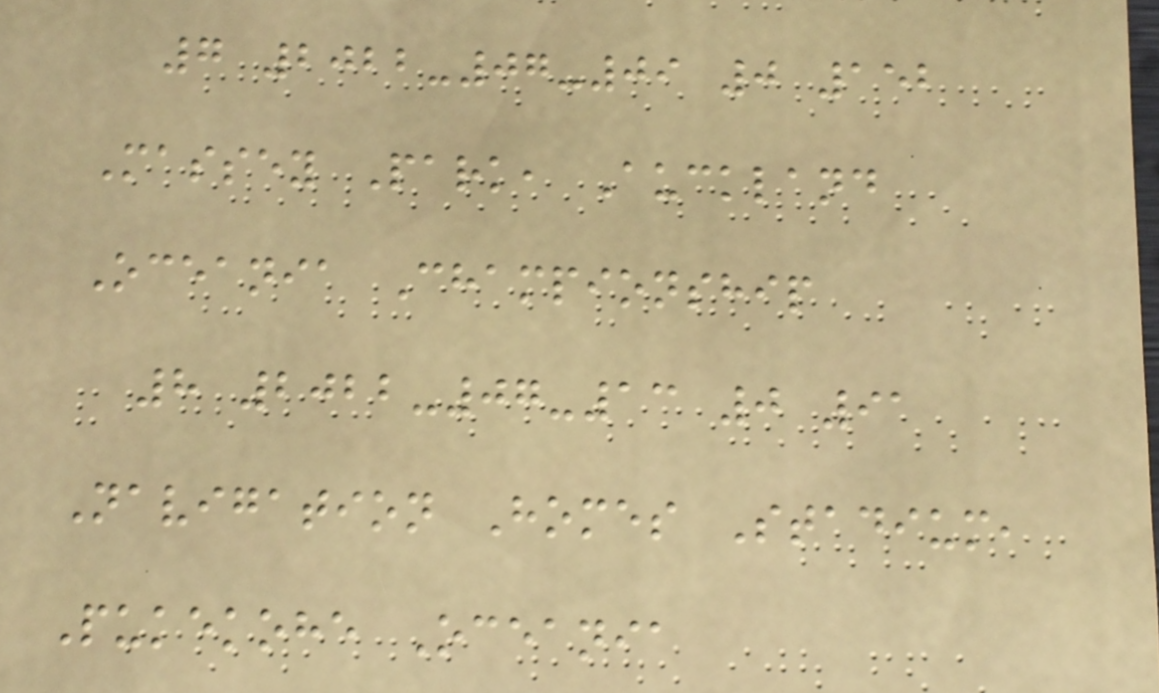7 2022-07-09 0 152
Massey Park, Auckland
Oceania Championship
8 2022-07-13 0 91
Navigation Homes Stadium,
Pukekohe Oceania
